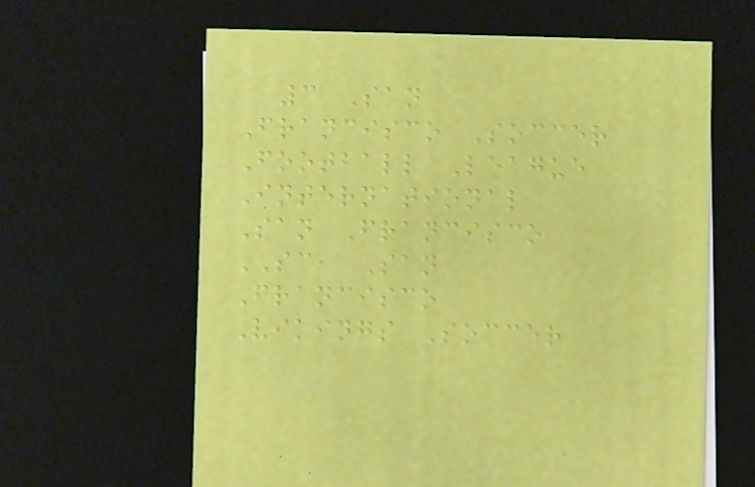3 San
Francisco Soccer
Football League
International
San Francisco
SC, San
Francisco
Vikings Soccer
